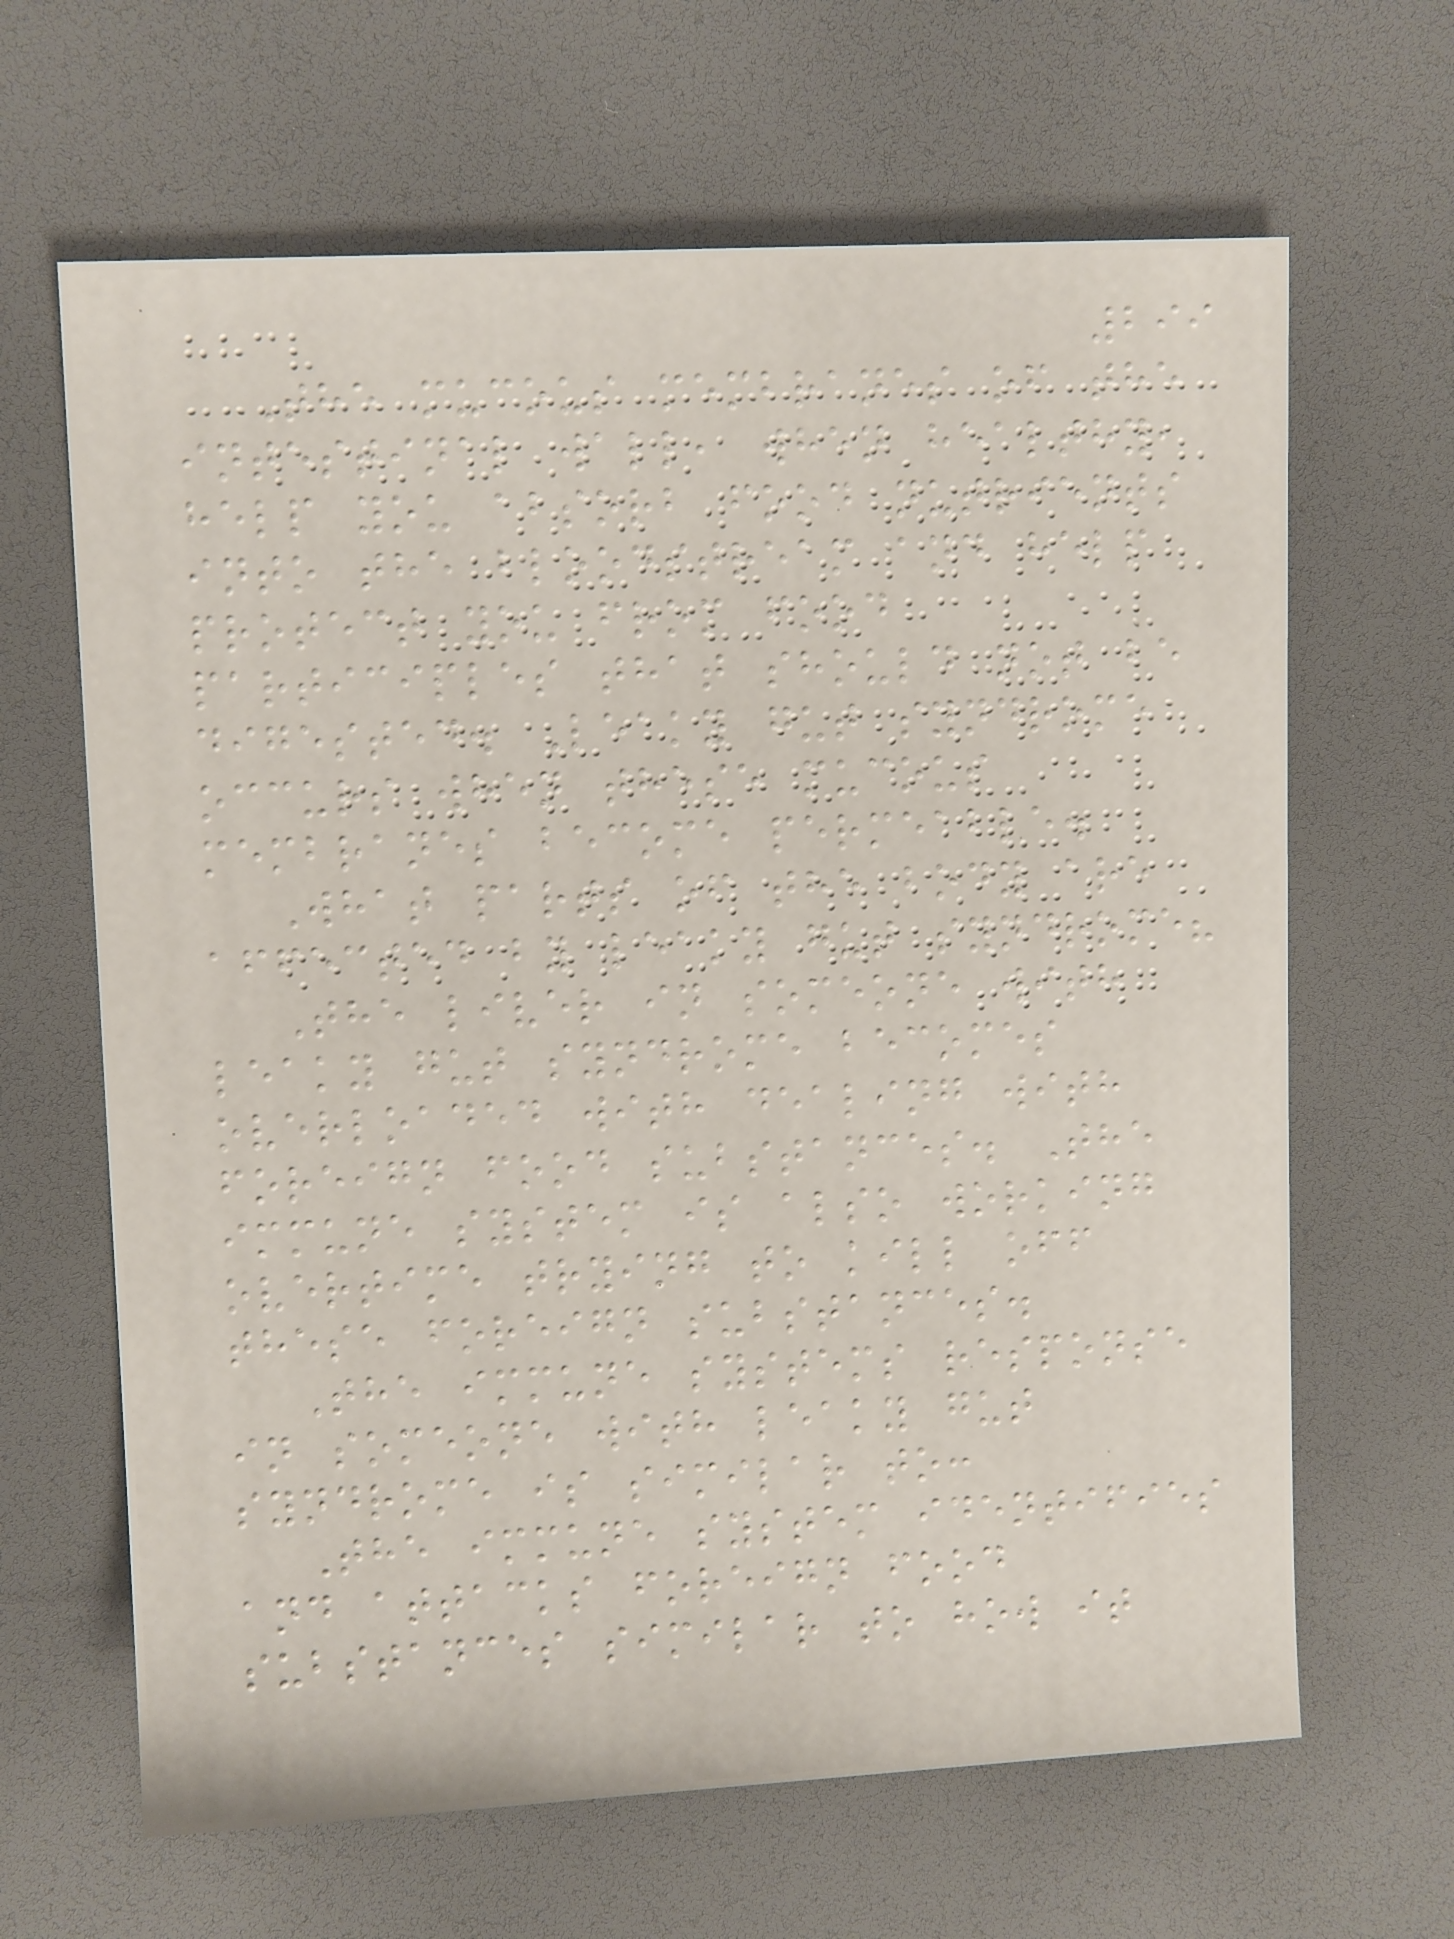299
The mucous membranes of the
intestinal wall, when healthy,
help you absorb food nutrients
into the bloodstream and help
protect you from food
participles that should not be
digested. Leaky gut syndrome
occurs when these mucous
membranes become permeable.
What parts of the body are
affected by leaky gut syndrome?
The liver in someone with
leaky gut syndrome becomes
overloaded with dealing with
foreign food substances. The
immune system is also working
overtime trying to kill off
these foreign substances.
The immune systems response
in someone with leaky gut
syndrome is similar to:
The immune system identifies
and attacks foreign food
substances similar to how it
